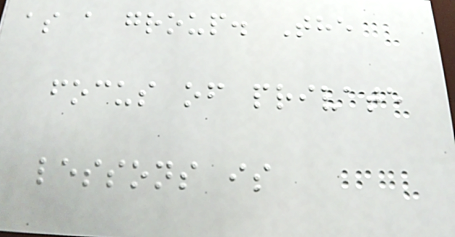as a group. The
focus of private
lessons is
